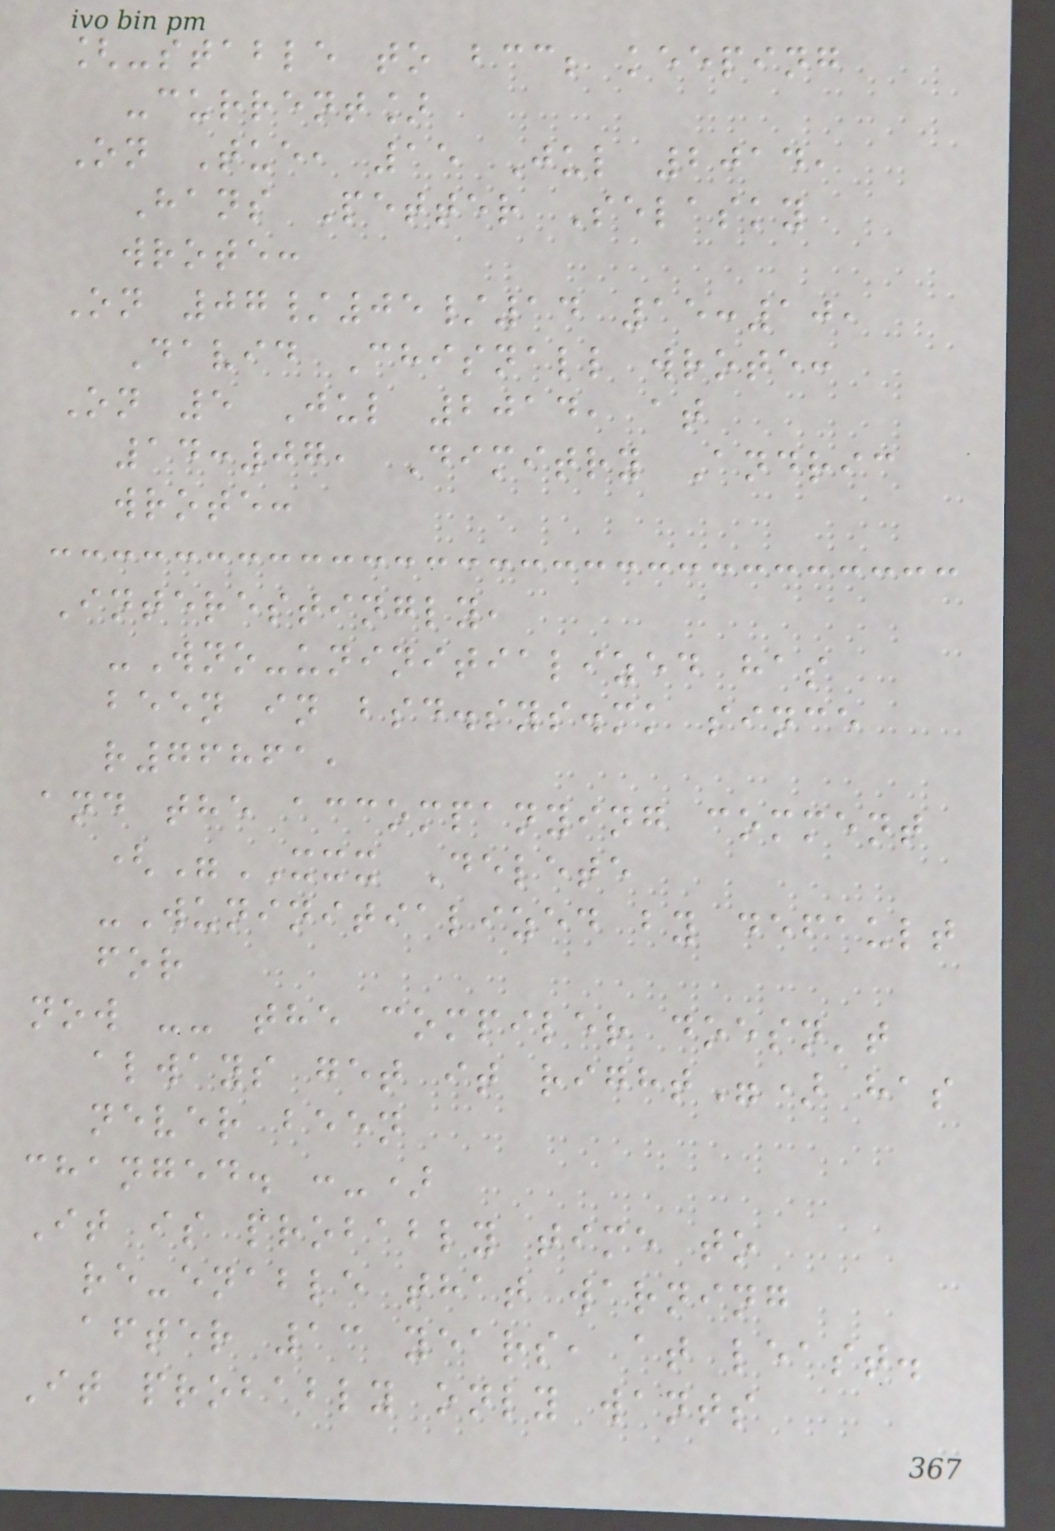[-stable to bcc; keeping
-current]
On Tue, 15 Jul 2014,
Hans Petter Selasky
wrote:
On 07/05/14 15:10,
David Chisnall wrote:
On 5 Jul 2014, at
14:07, Dimitry Andric
wrote:
Interestingly,
-Wno-uninitialized has
been in bsd.sys.mk since
r76861,
and the accompanying comment
("XXX Delete
-Wuninitialized by default
for
now -- the compiler doesn't
always get it right") has
never been
changed. :-)
It is probably time to
re-enable that warning
after 13 years, at least.
It probably only wants
